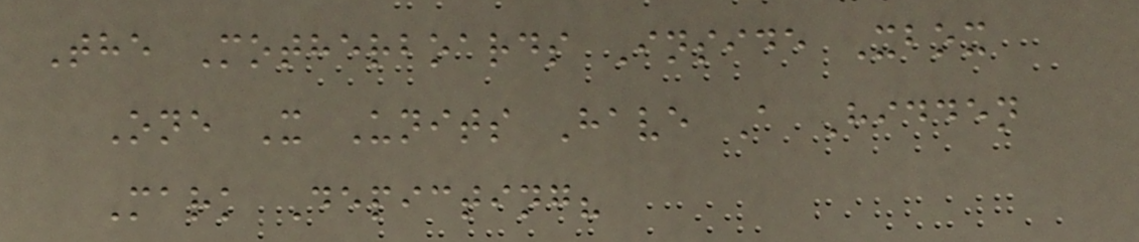The Motherboards Inside Xbox
One X Units Have A Hidden
Mark Depicting?
